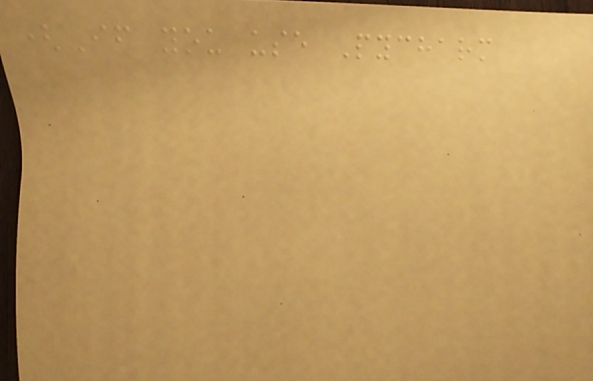(If you use Pycharm
